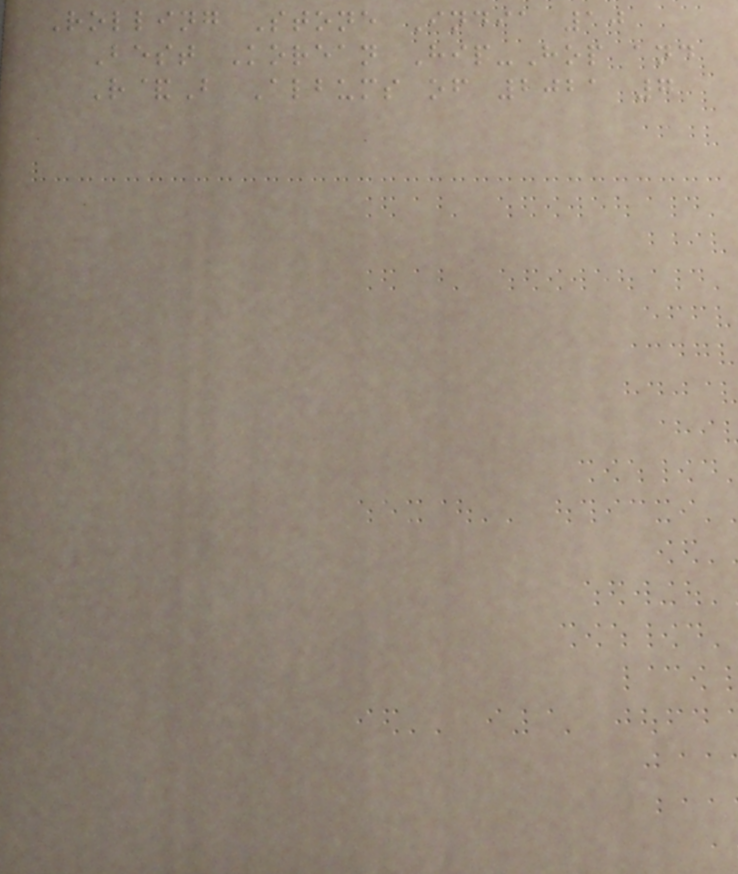Rolling Stone India 10
Best Korean Hip-Hop and
R&B Albums of 2021 7
